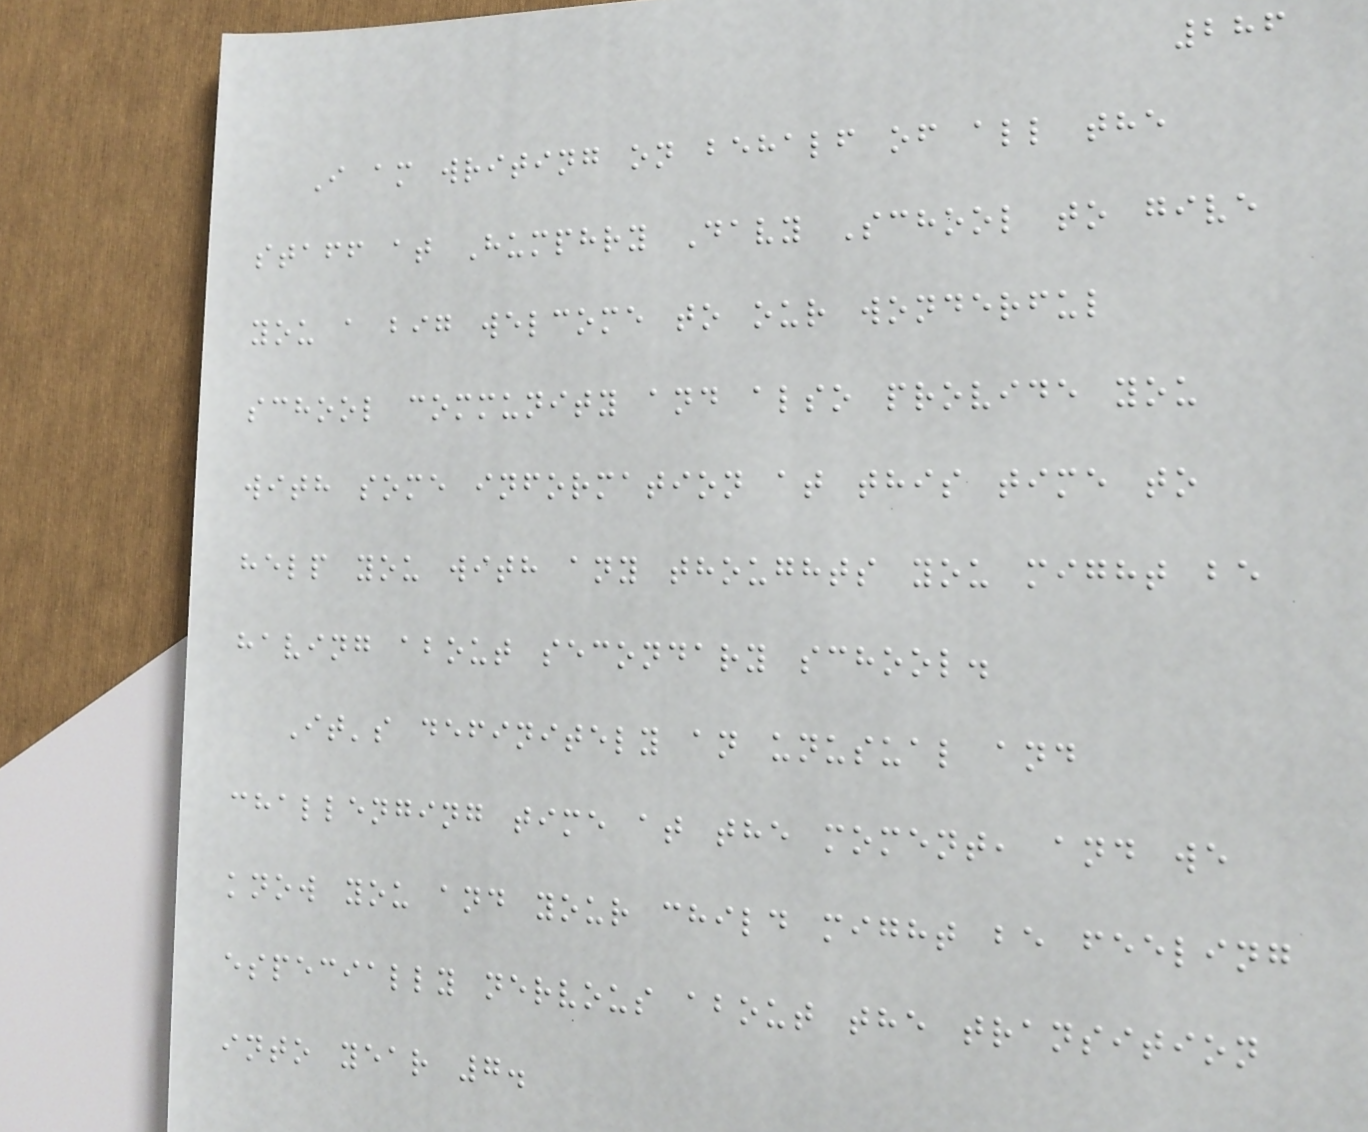286
I am writing on behalf of all the
staff at Humphry Davy School to give
you a big welcome to our wonderful
school community and also provide you
with some information at this time to
help you with any thoughts you might be
having about secondary school.
It's definitely an unusual and
challenging time at the moment, and we
know you and your child might be feeling
especially nervous about the transition
into year 7.
